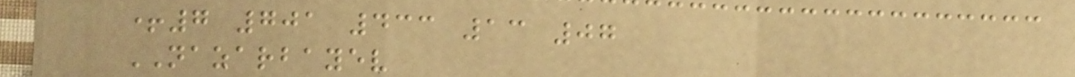+7 701 433 13 07
NAZARBAYEV
